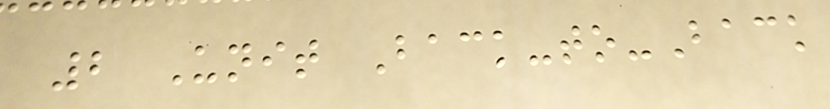2 Unit Back-to-Back
